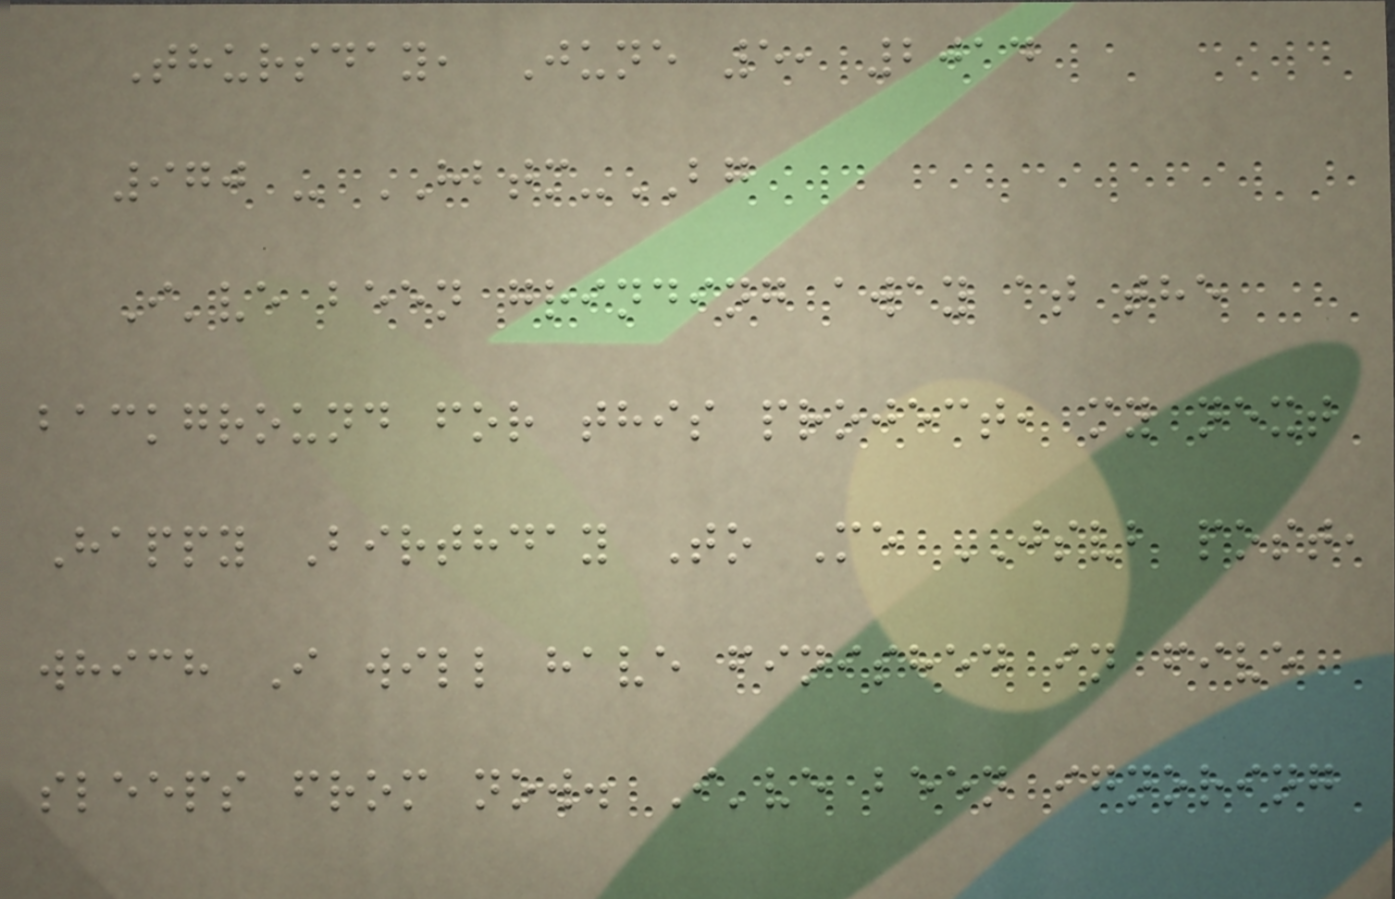Thursday, June 5, 2014
970 - HBTM-BG
I've been grinding away at the
background for this project, my next
Happy Birthday To Me JSVB post,
which I will have finished in five
sleeps from now. I've been ignoring
